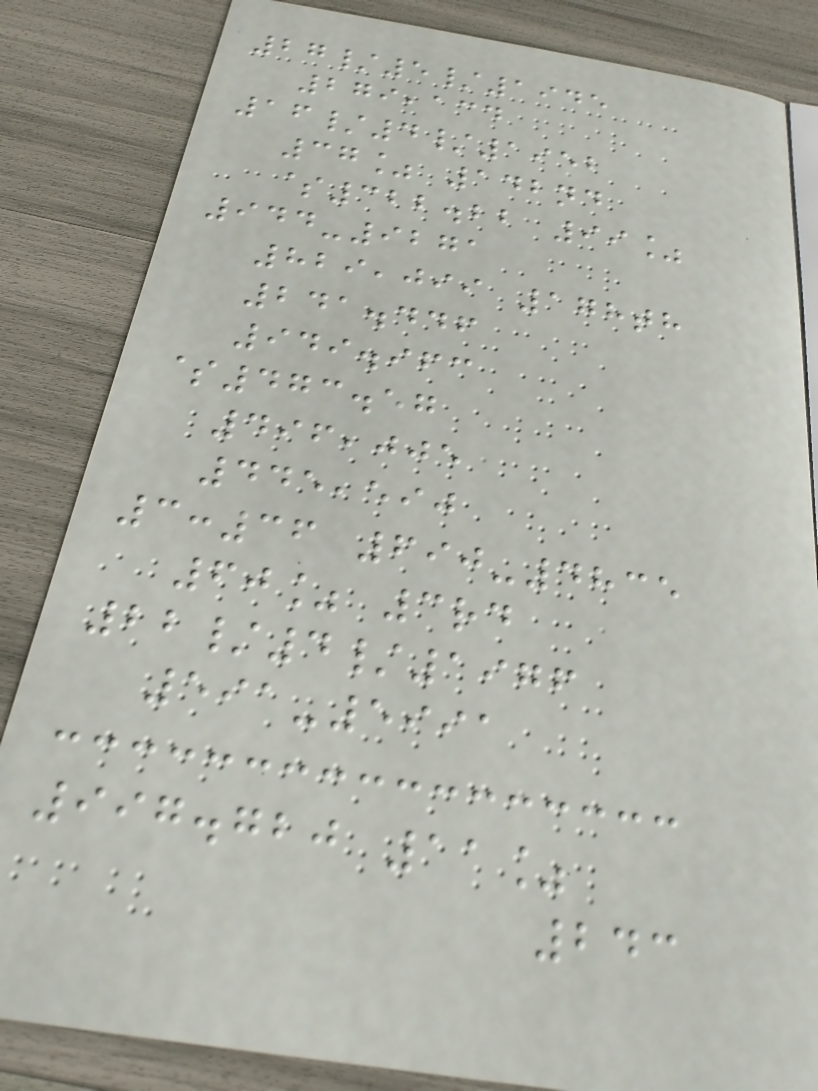27/5/1945
279,134
16/4/1952
37% 142nd
$322.22 99%
944-9271
829,099 178th
241.446
949.963
$473.57
496,005
445,590
3:36 690-4835
60% 3rd
22/4/1976
591-5991
997.720 11%
243
